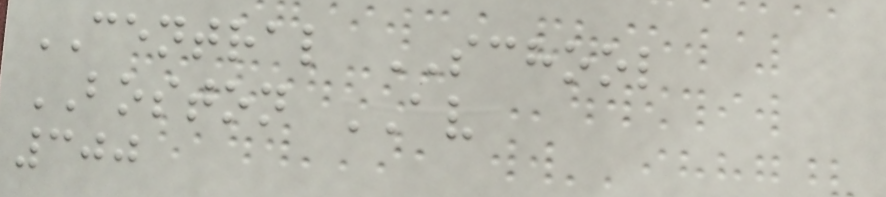CENTRAL SCHOOL
BOSTON AV
300
